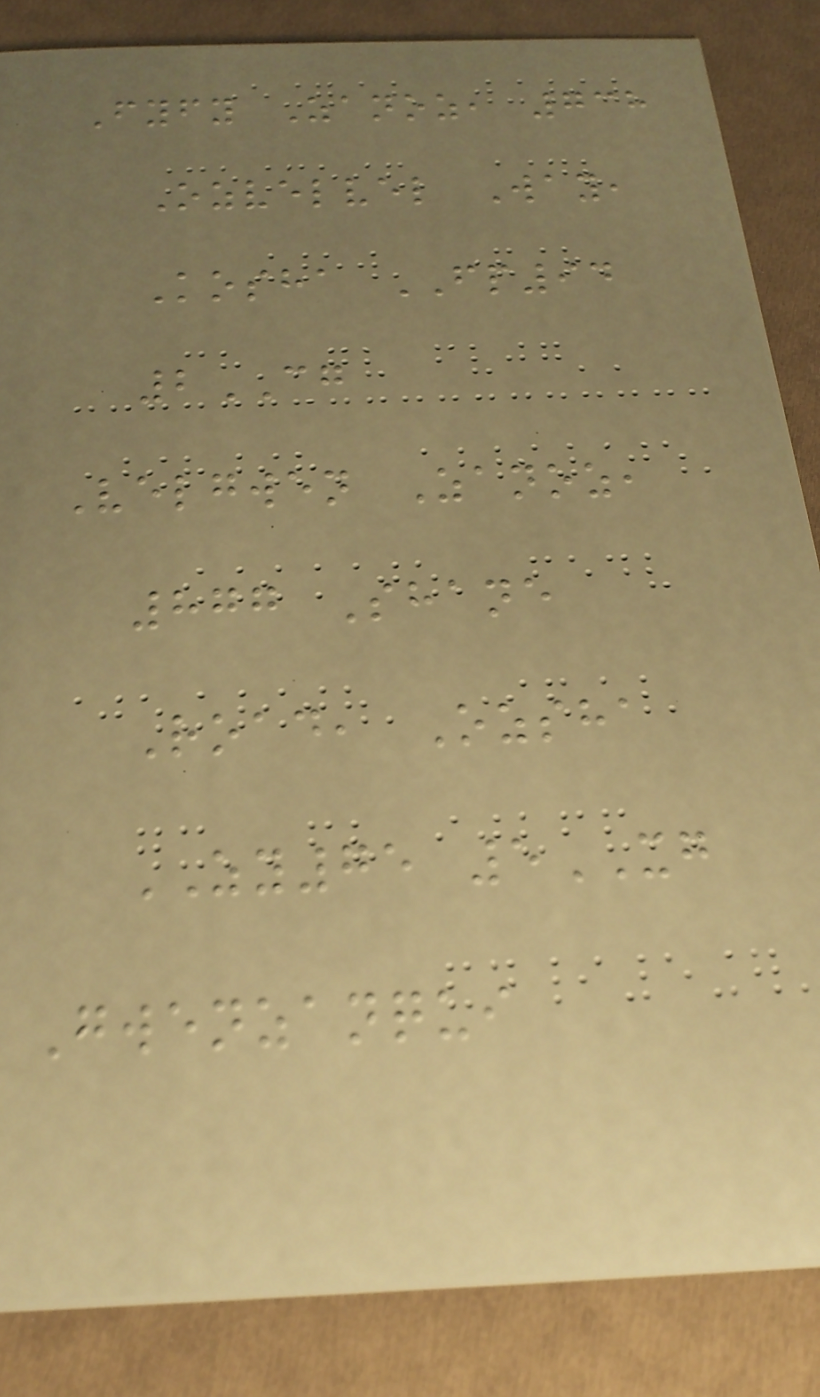Fyfy Zanoz, 738
Ozvelvel Way,
Kosha FP94
2CG
Velgwen Zanoz,
877 Shane
Road, Ozsha
ZY75 5XG
Gwenzanqui
